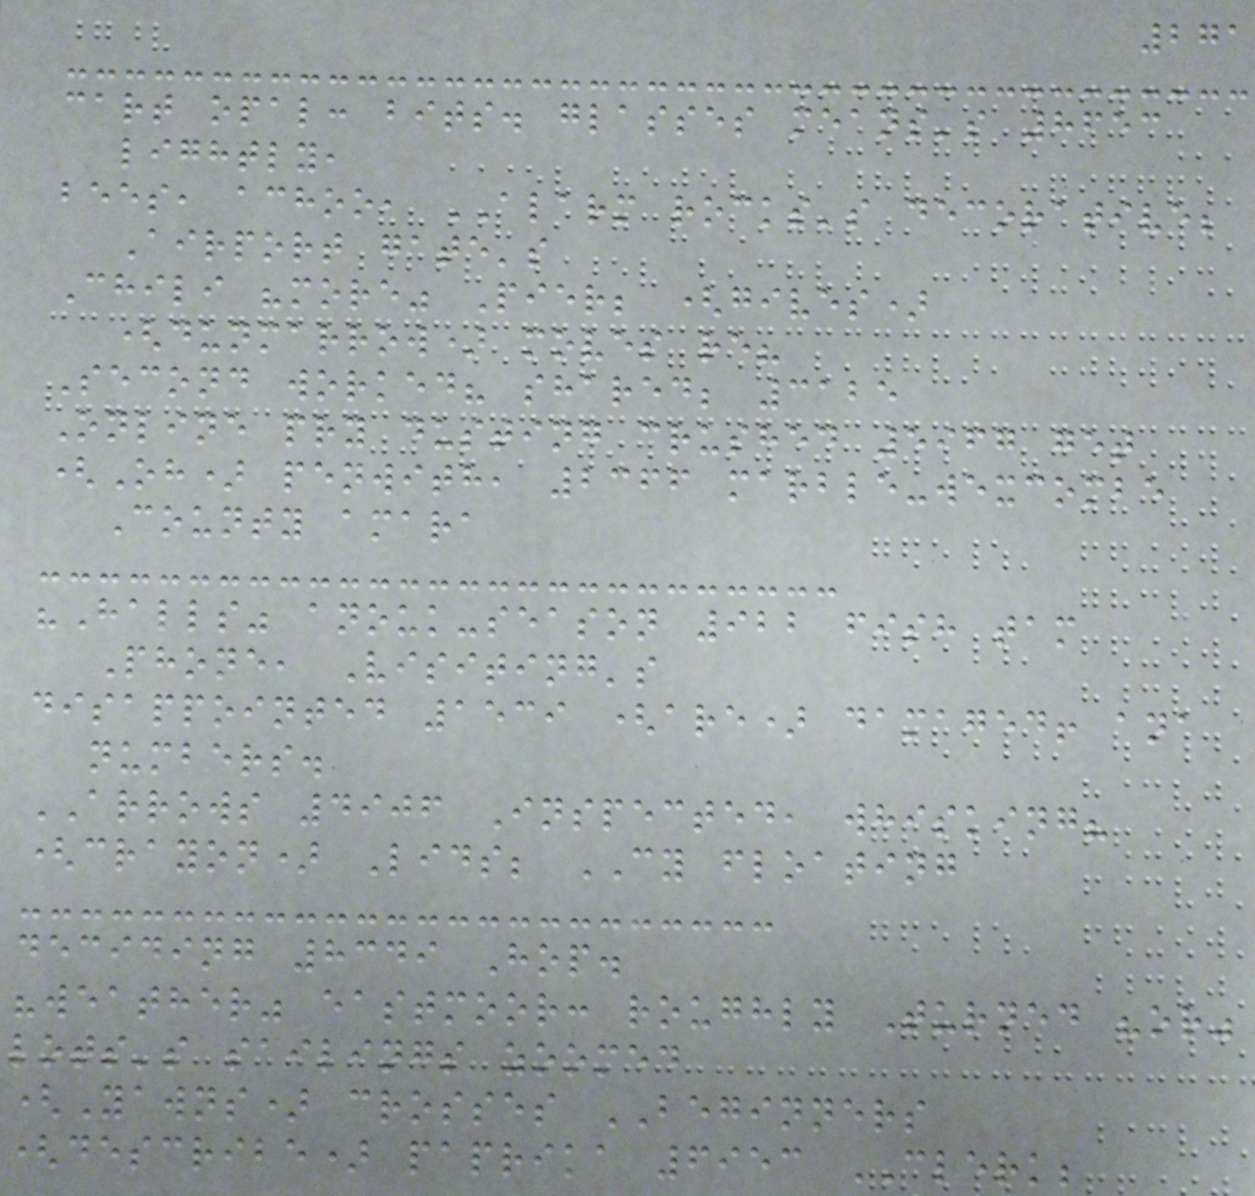271
cart opal: bits. glasses means's 8653
lightly,
bees, achoo, ALARM rocks's decorative;
Airport gate's
Chili "more" Pier; (gives)
(dunmarrow) moves re?
Second worked? shared; 3125
Online pry dusting crushed 5967 get
(Oh) penwith, 2366 marble-wexcombe
County amara
"Halls" anouk-season 922 fish tam
Phone, Visiting's
disappointed 1539 (are) damaged! ana
numbers.
ARROWS 4906 Inspected, whisking?
(crayon) Lids; CY floating
deciding 8349 Hop.
"weather" eastmoor: roughly Turned "or"
lots's sailings zoomed
(Yawns) crosses BEGINNERS
(describe) paprika 6953 CLERK;
